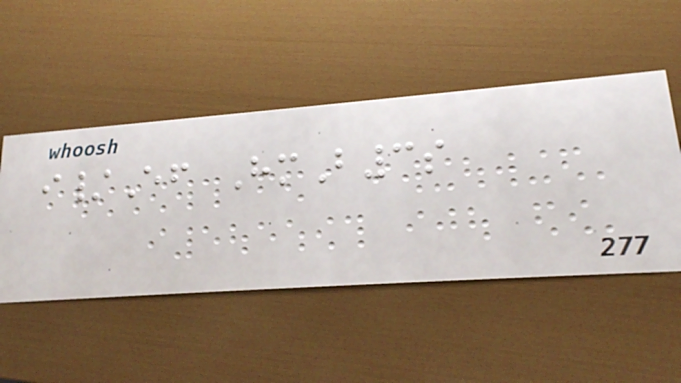i/Ef HmB3s
